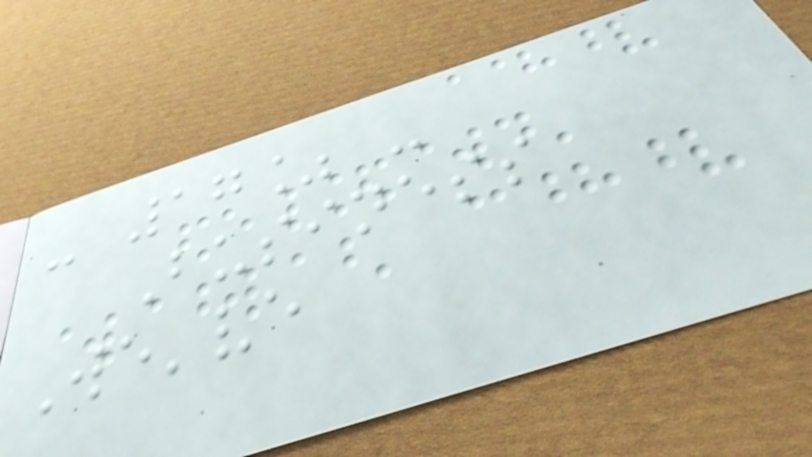- 17% -
Business
We've
